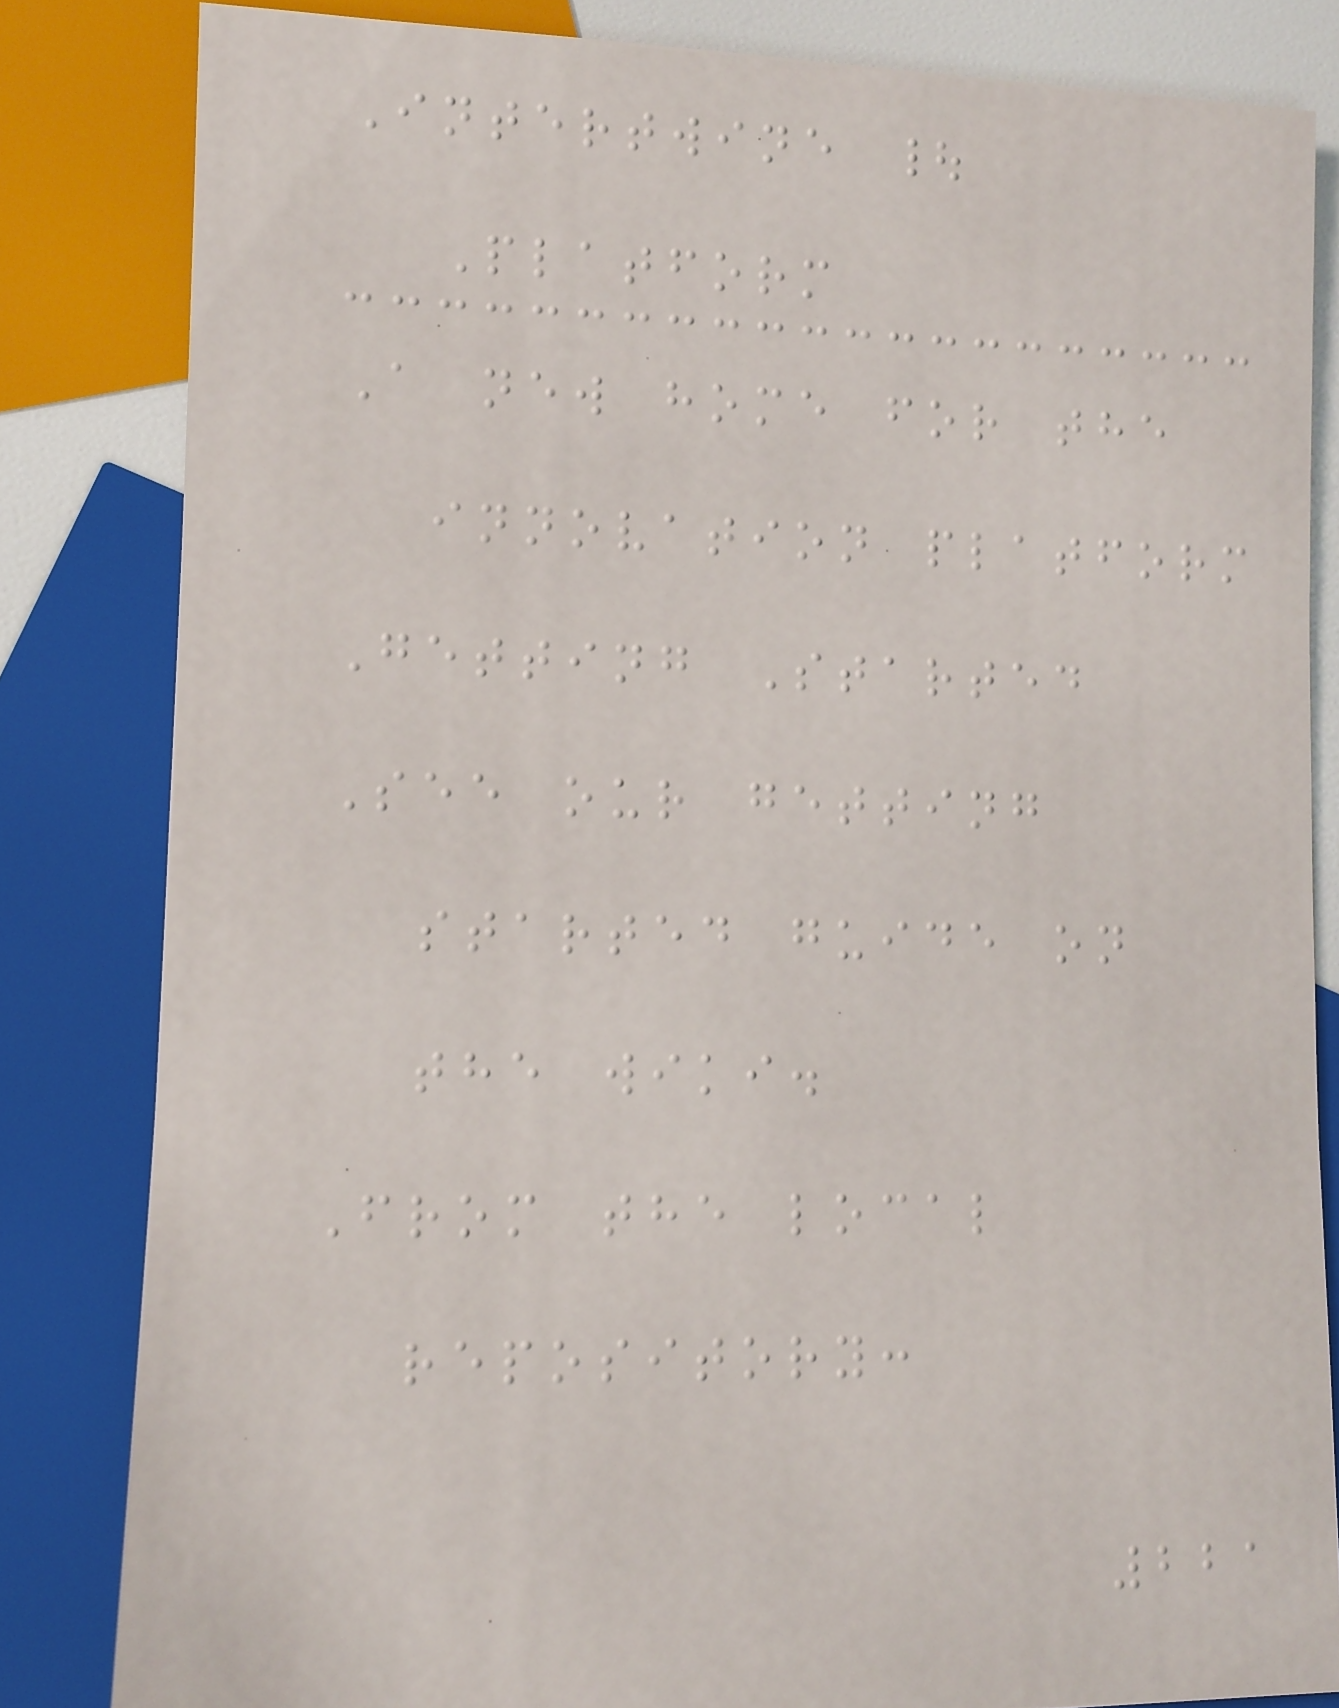Intertwine |
Platform
A new home for the
innovation platform
Getting Started
See our getting
started guide on
the wiki.
From the local
repository:
221
